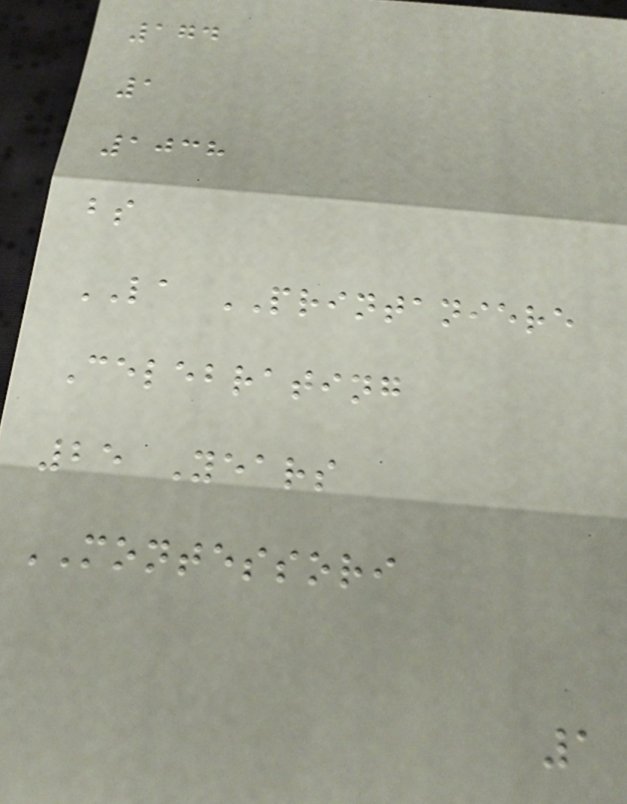174
1
1038
bs
LA PRINTANIERE
Celebrating
25 Years
MONTESSORI
1
